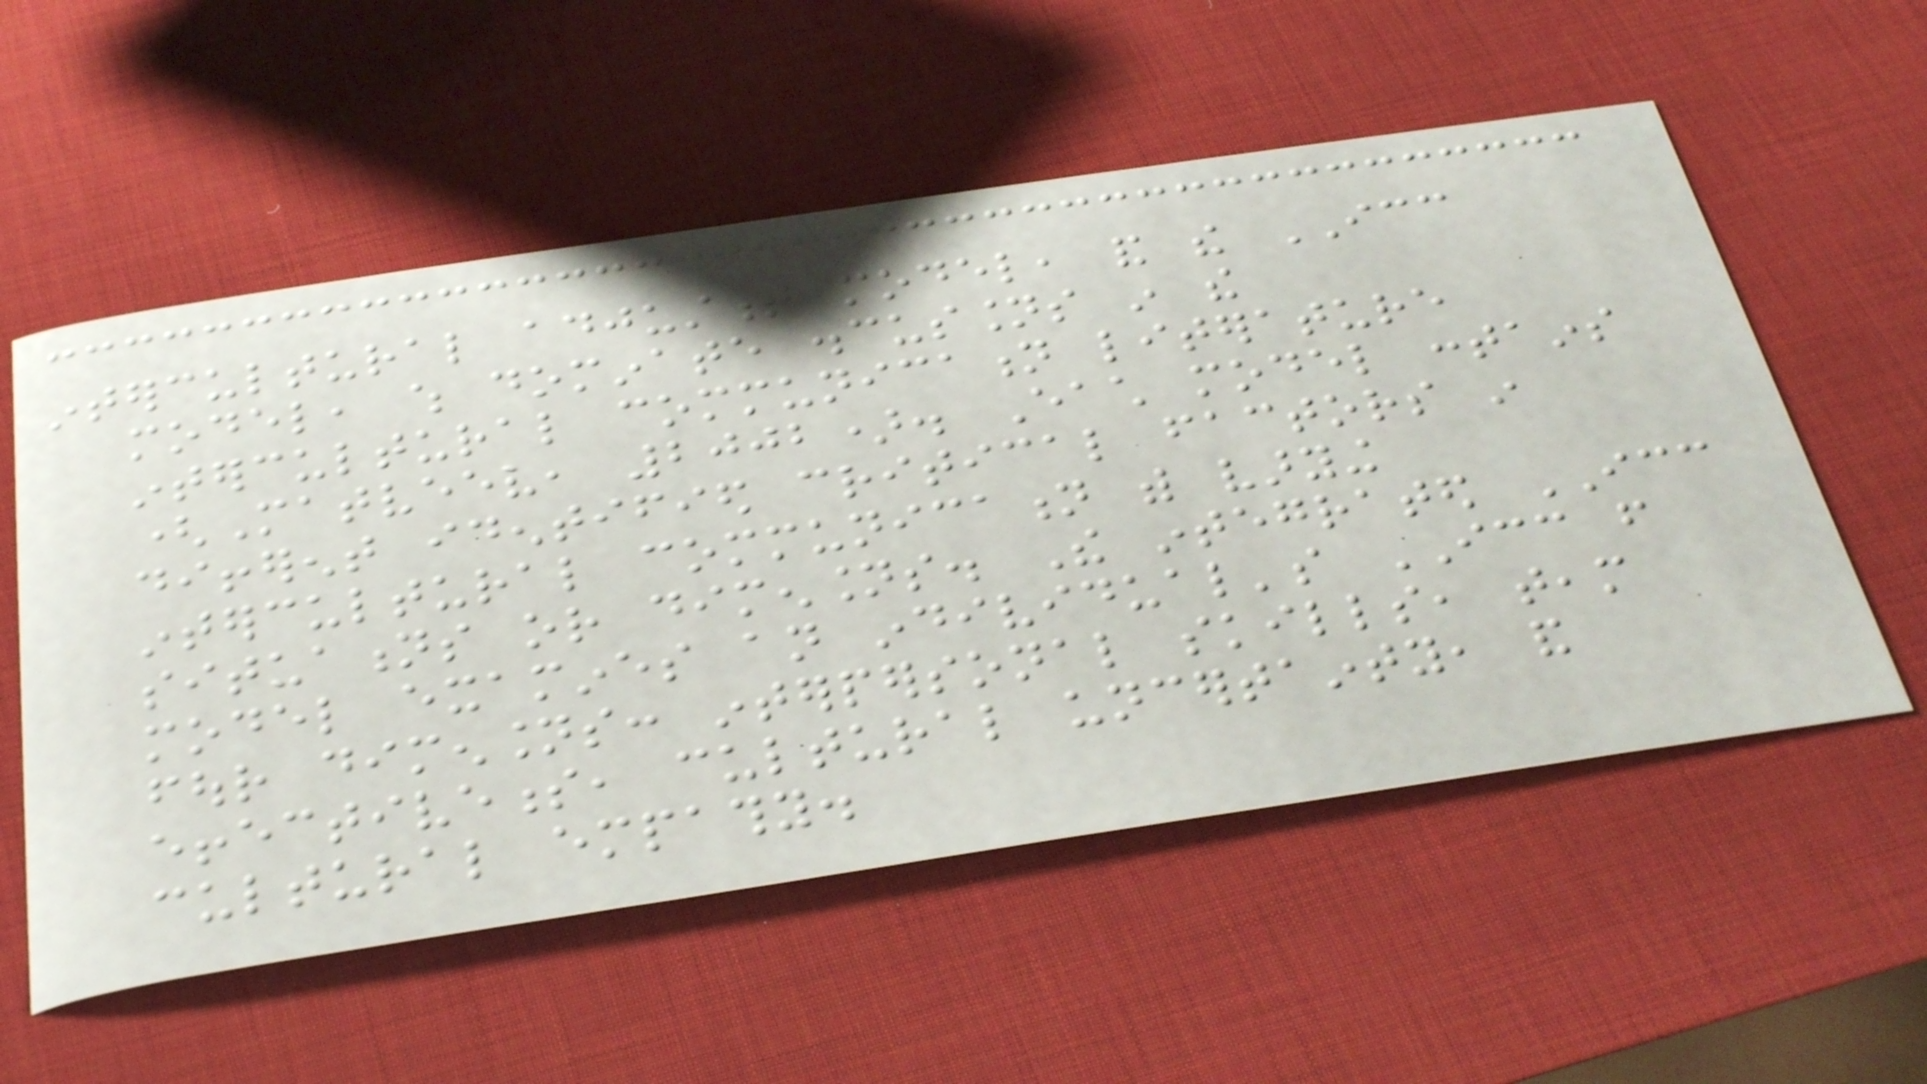intercultural adjustment model, and the ICC
model, which dominate discussions in the
intercultural communication literature
(Matveev, 2002). Each model contains
different identified critical factors in
intercultural communication with varying
situations or dimensions. The integrated ICC
model examines an individual's ICC from
four dimensions: interpersonal skills, team
effectiveness, cultural uncertainty, and
cultural empathy.
